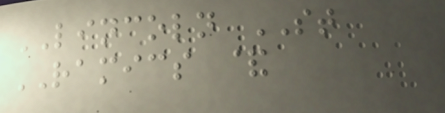LINCOLN ST
RAMICS &
